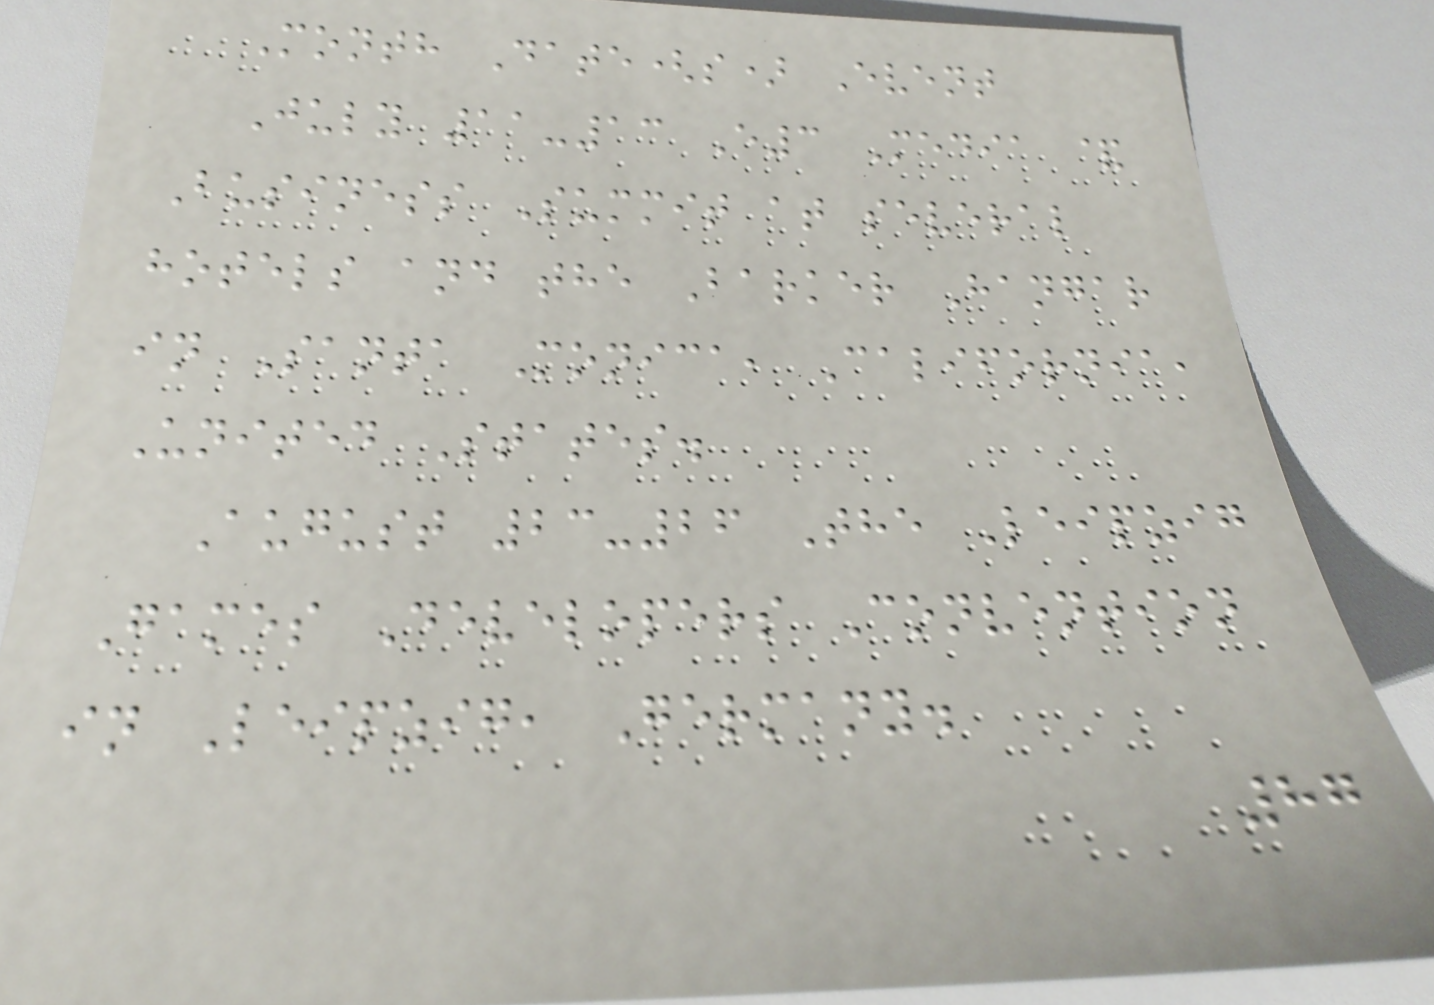Month Date(s) Event
July 11-13 E3 Media &
Business Summit at several
hotels and the Barker Hangar
in Santa Monica, California,
United States.
August 23-26 The Leipzig
Games Developers Convention
in Leipzig, Germany.
87
